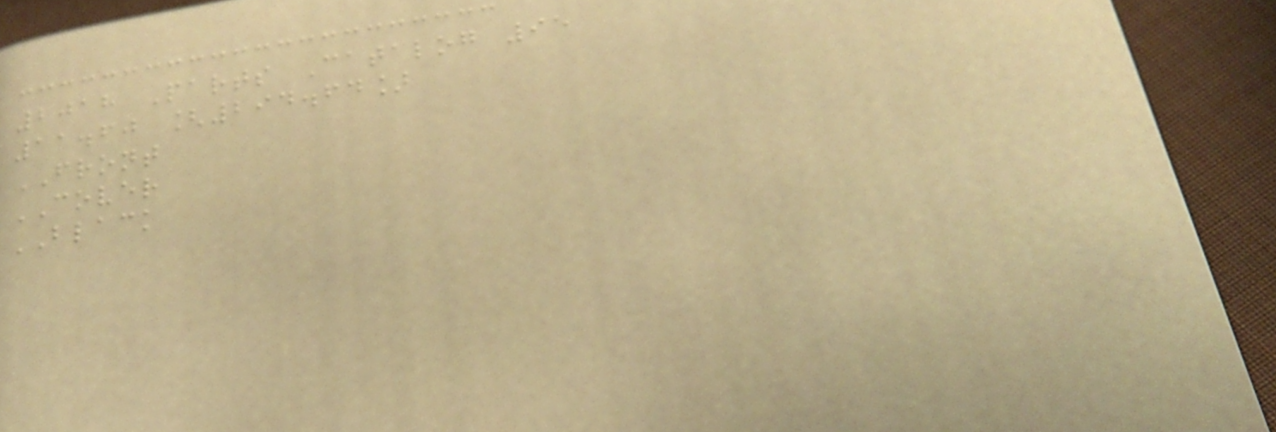2018 Parts Catalog 95
11.60 [294.64]
FRONT
COVER
BLACK
